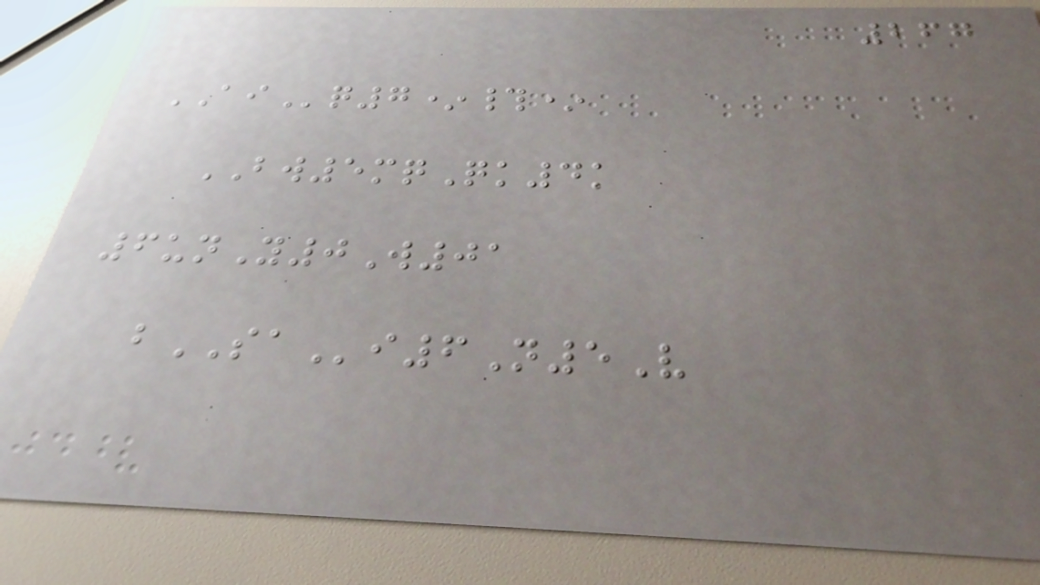267
AIq7*#*
BW5mqQk4k
6unY0W01
bSAi6N5V
